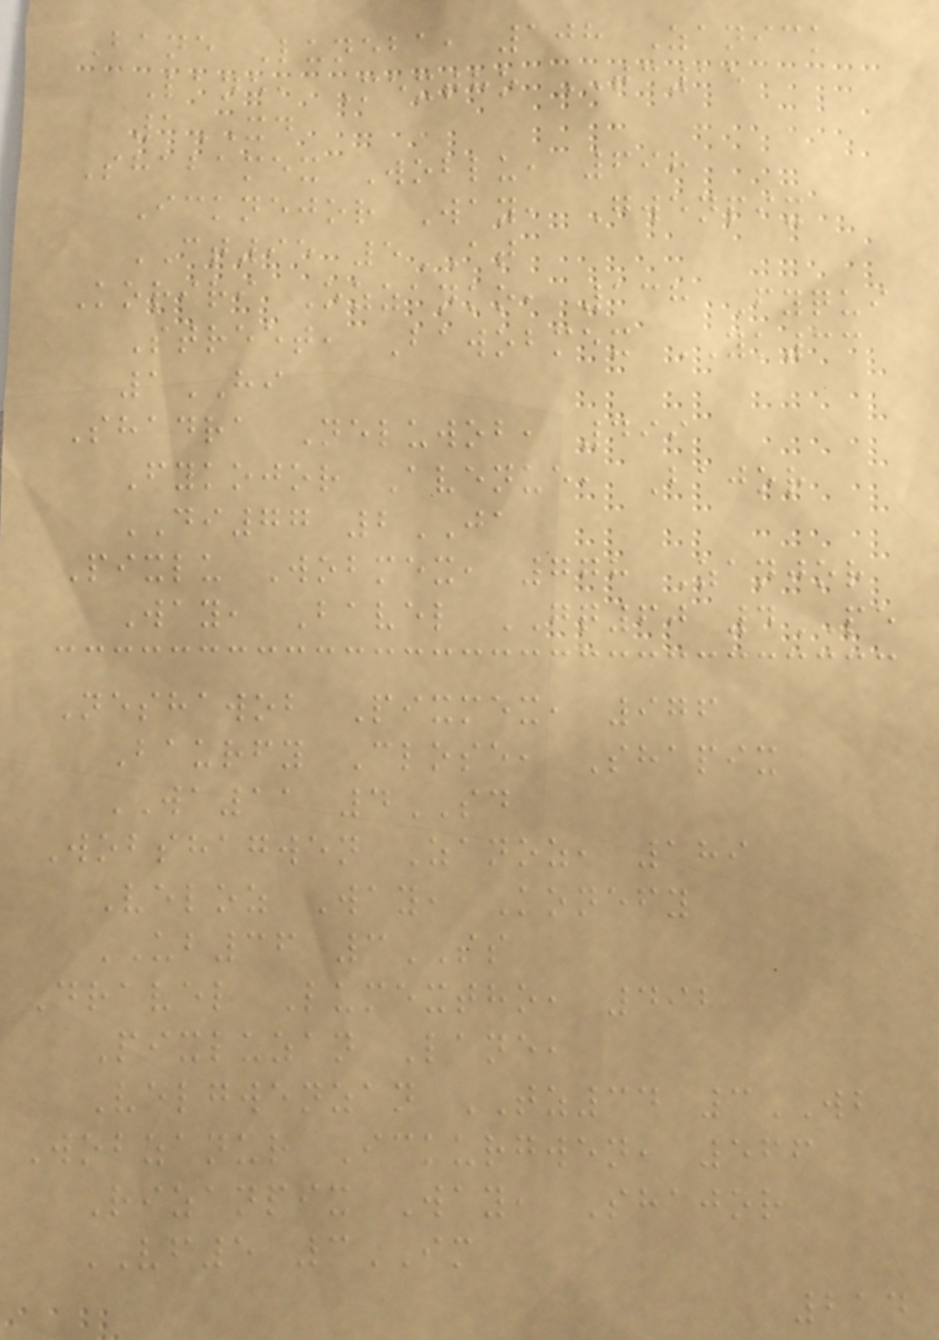Bane Luneba, 108 Zanick
Lane, Mextho TC15
1XD
Shabamex Woblu, 698
Icknejor Way, Gwenpix
CT95 5AT
Koriri Ozzanko, 138 Fyqui
Street, Bawobmex YK33
1HI
Shadra Neluwob, 499
Fykojor Avenue, Bajor
DI77 2JA
Pixlu Wobmex, 778 Zanjor
Way, Bavel GQ60 4PE
Neshawob Pixmex, 976
Baurfy Close, Shapix
WA11 4SD
Wobshagwen Zanoz, 189
Veloz Way, Konefy
UB36 3SS
Dravel Lumextho, 492
Pixluzan Lane,
Velgwenzan TZ34 3WB
Wobzanur Ickurgwen, 566
Rizanpix Way, Shajor
VF5 3IM
214
